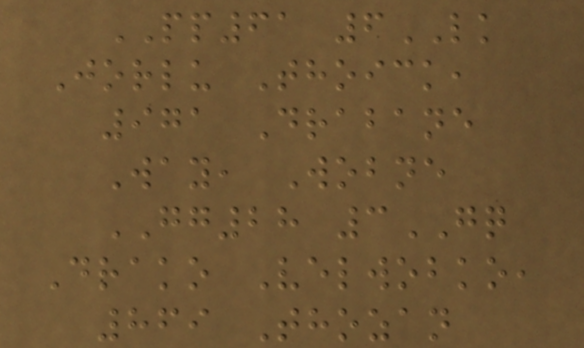PP61 6LK
Jorlu Thoick,
971 Drabane
Way, Wobne
GG28 3GQ
Drako Velwobko,
869 Thozan
